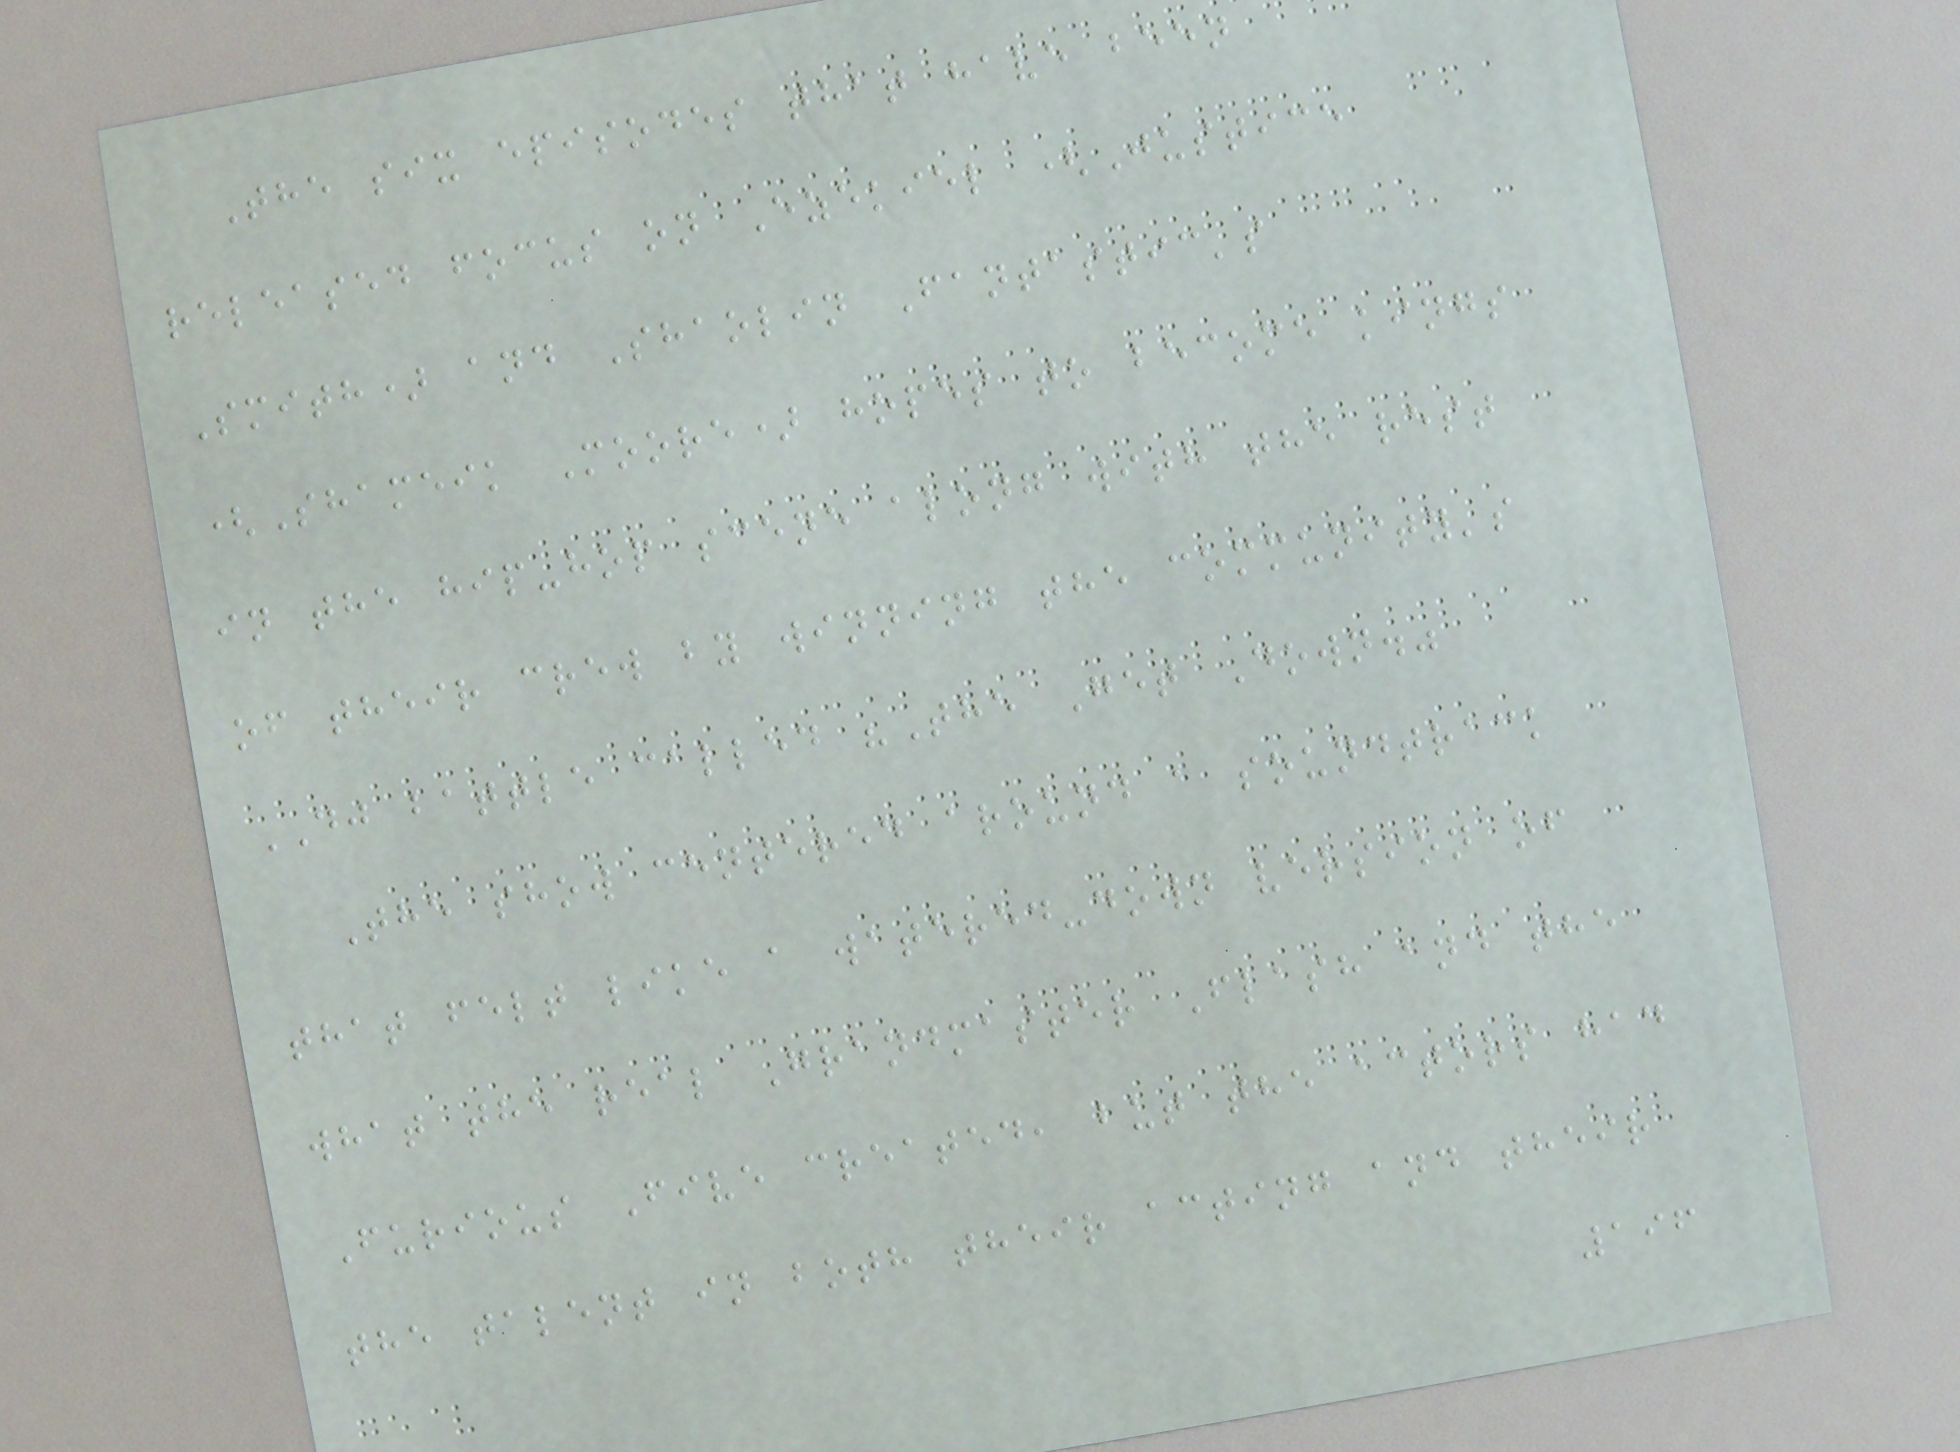The six episodes that have been
released focus on Ezekiel (Justice
Smith) and Shaolin Fantastic's
(Shameik Moore) hopes to become kings
in the hip-hop scene along with the rest
of their crew by winning the community's
DJ battle called "The Get Down."
The show centered around a soundtrack
that felt like a watered-down version of
what the real Grandmaster Flash and the
Furious Five created, but the actors had
the talent in both their acting and their
196
